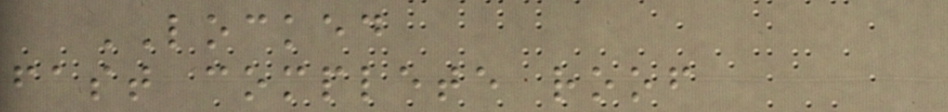LOCKED
fast complete roof
